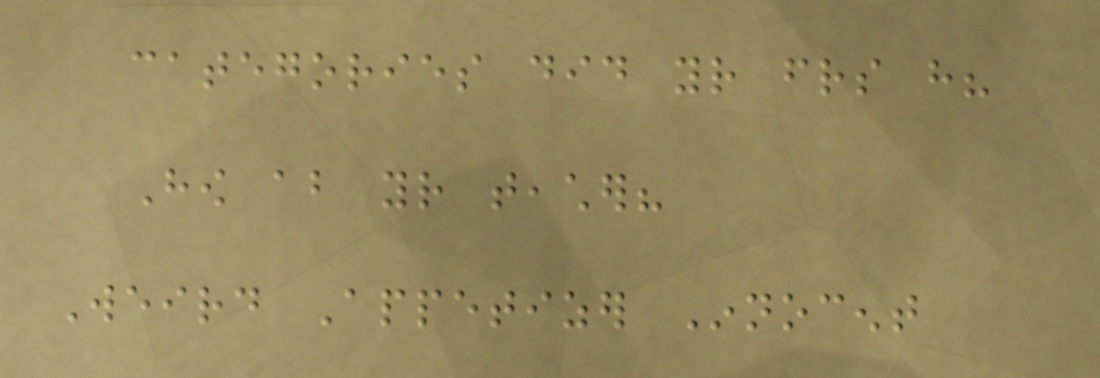categories did your friends have?
How about your teacher?
Weird Appetizer Innocent
